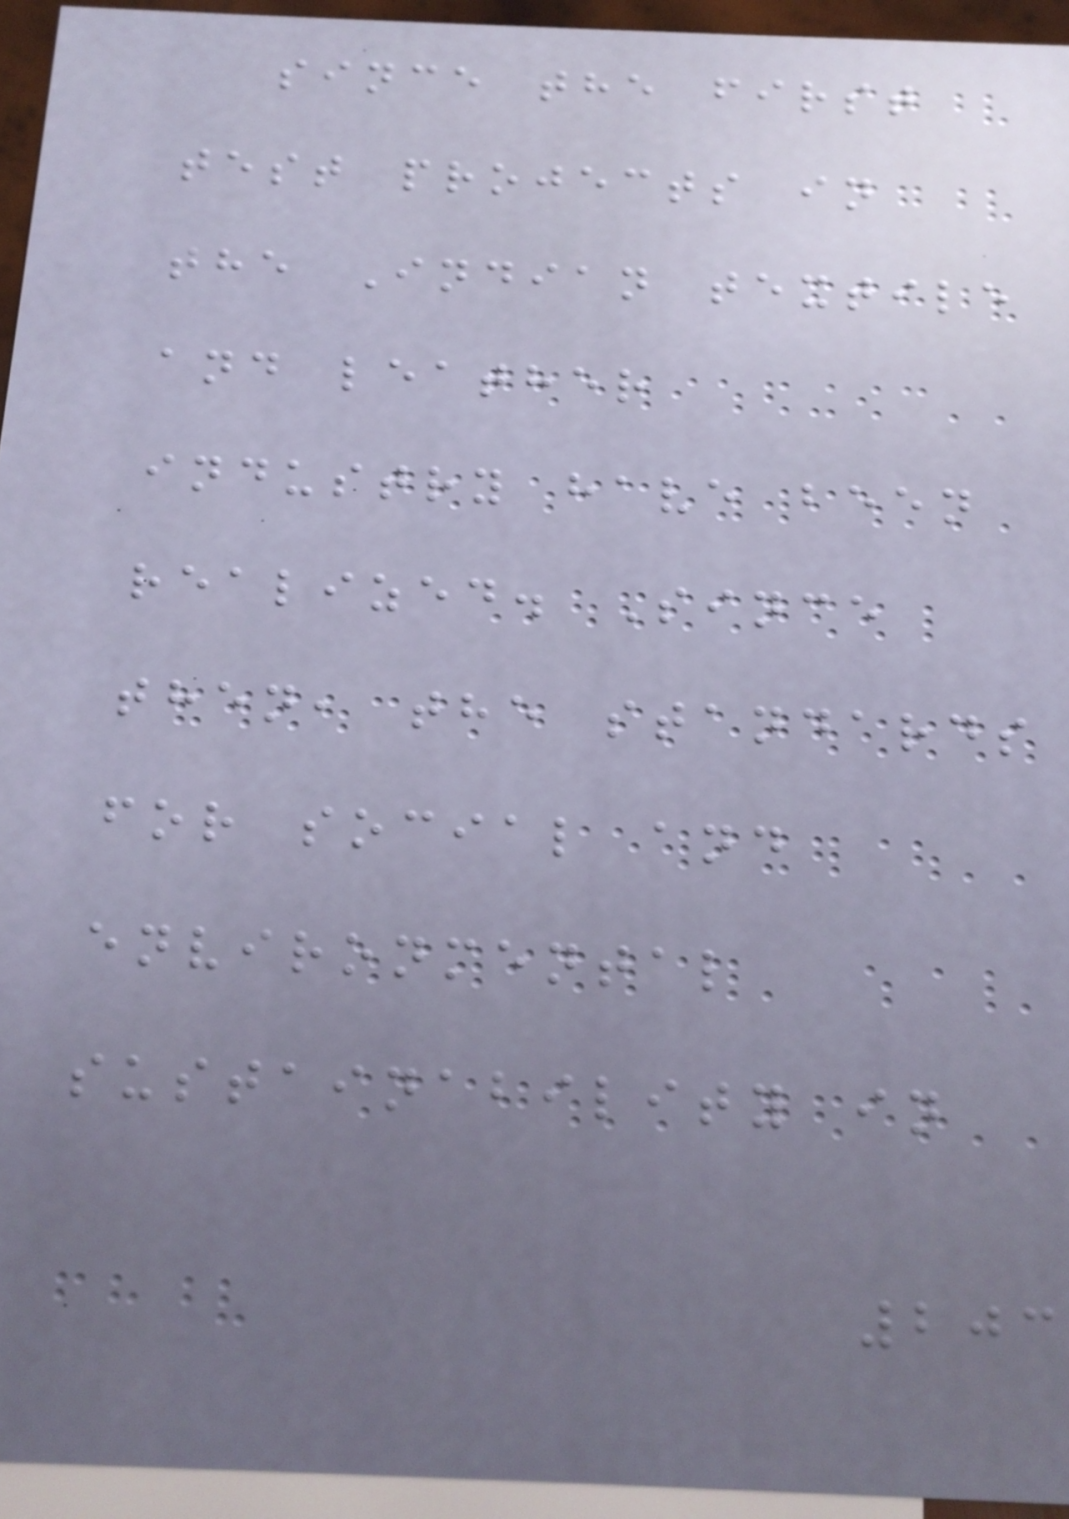since the first
test projects in
the Indian textile
and leather
industry have been
realized. Since
then, the standards
for social and
environmental
sustainability in
203
